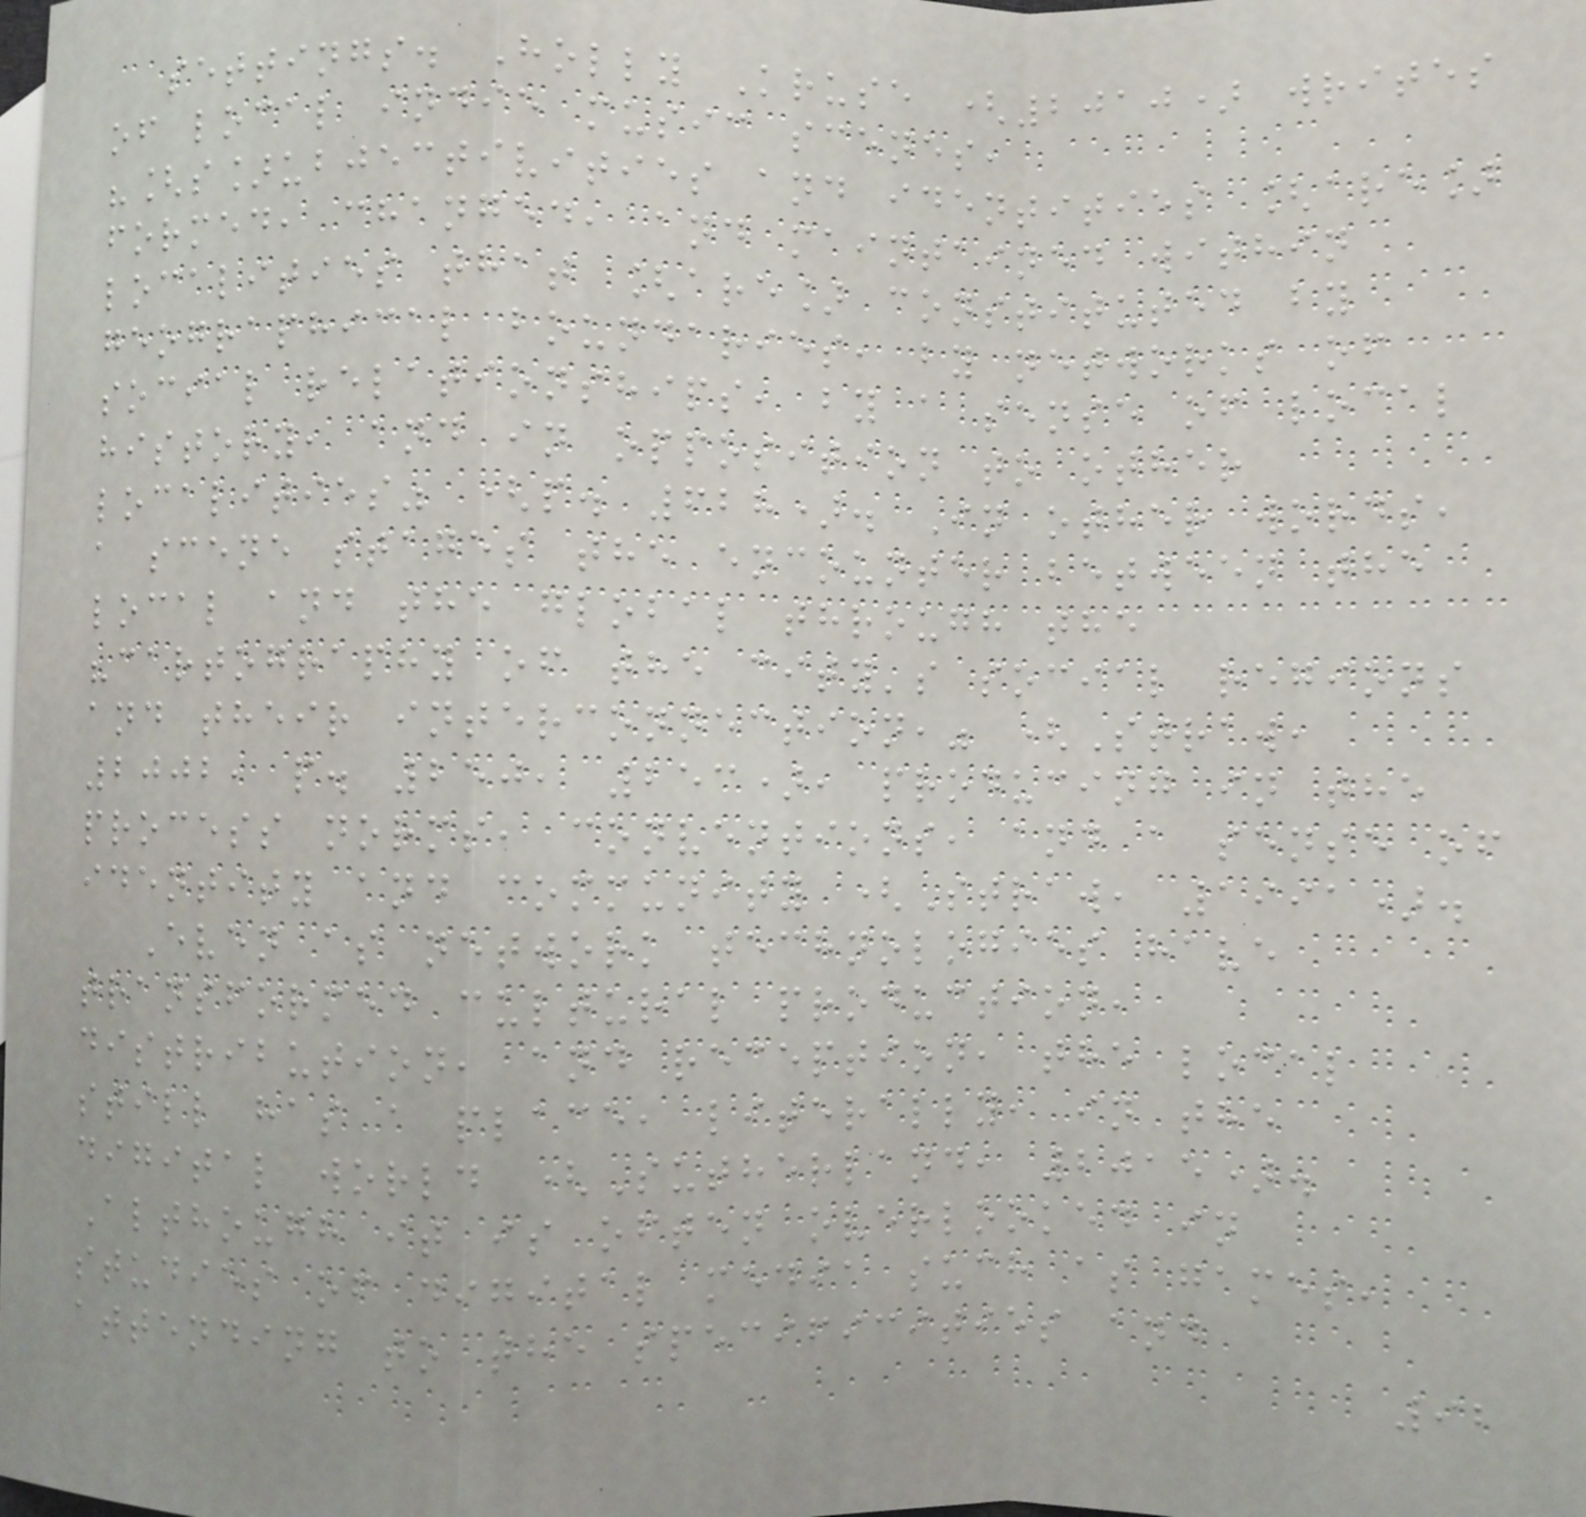settings. Holly Kruse (2010) writes
of local indie music scenes,
"[s]ubjectivities and identities [are]
formed, changed, and maintained within
localities that [are] constituted by
geographical boundaries, by networks of
social relationships, by a sense of local
history, and in opposition to other
localities" (p. 628). In other words,
a scene stages the encounter between the
local and the global through the
"cartography of the city's social regions
and their interconnection," (Straw,
2002, p. 250, 253), producing in the
process norms, conventions, and a sense of
identity and community (Straw, 1991).
Even as network technologies have
transformed cultural production,
distribution, and reception, the local
still has a place, literally, in the
digital world (Sutherland, 2015).
Although it is often overlooked in
studies of digital media such as games,
attending to the specificities and
92
